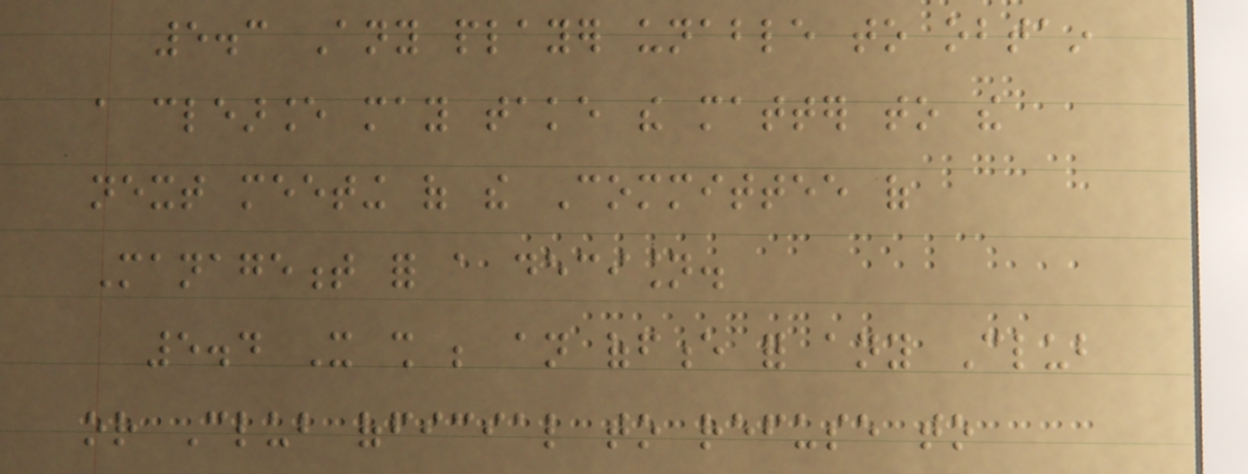5.3 Any player unable to obtain
a clearance may take the matter to the
next meeting of the Committee of
Management for a decision.
5.4 It shall be an offence for any Club
or Club official to refuse to
